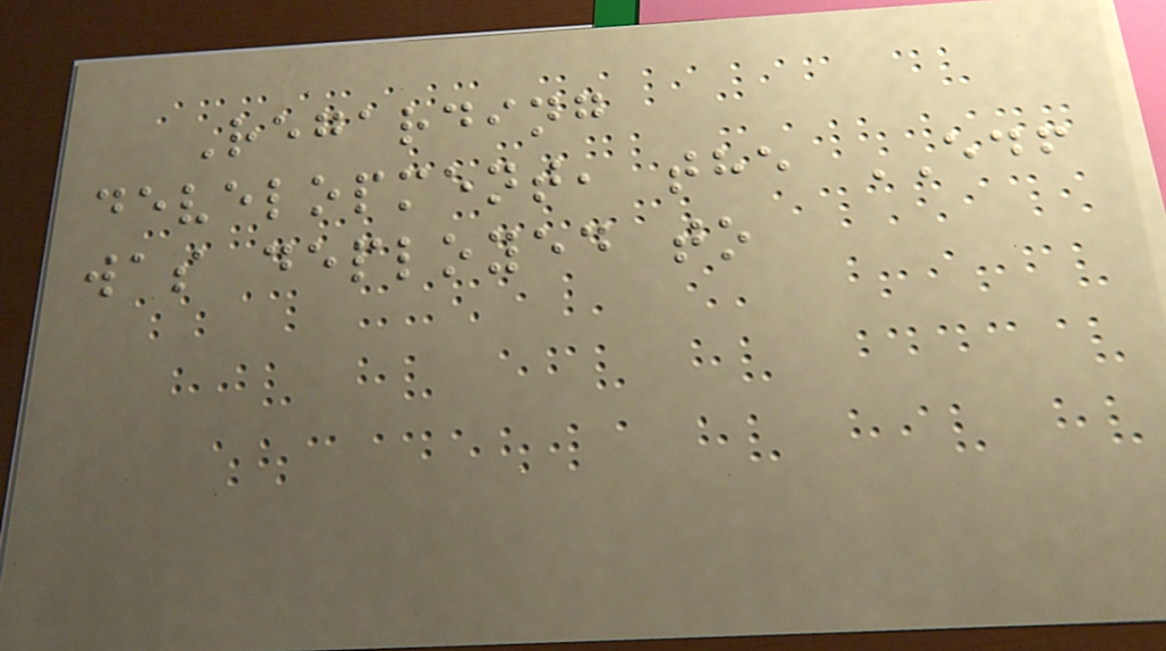Regarding
development, the EDF
was deployed to
